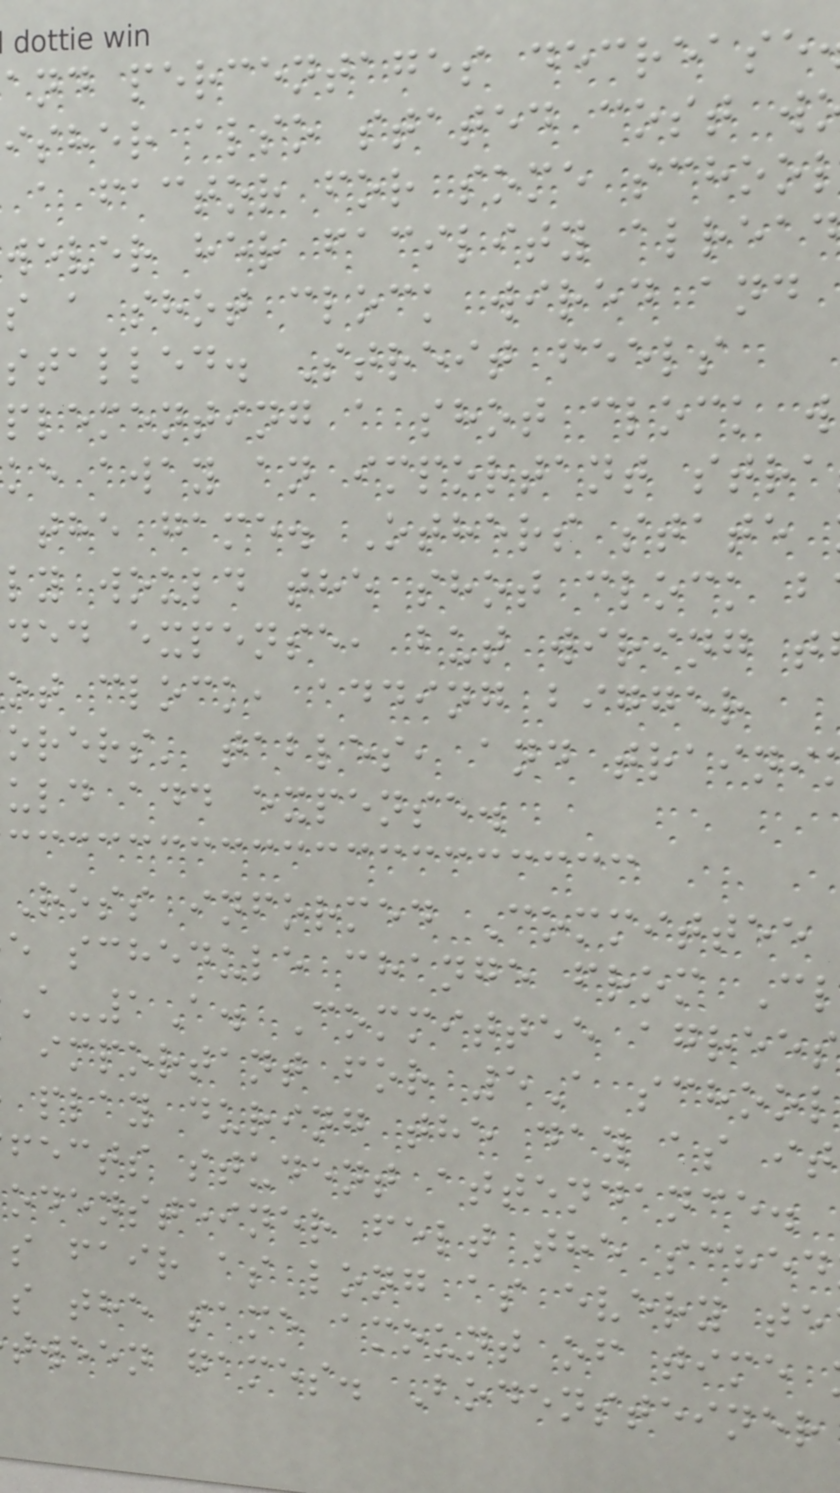and percentages decrease
isher also stated cost w
a factor for some schoo
wever her facility alread
s a shot clock wired and
stalled. Streit feels
plementing a shot clock w
ke away an important stra
the game. Others state
ly would the shot clock b
ded expense, but wiring t
ot clock, adding bigger
orers' tables, and traini
uld add expense.
Ross informed Committee
e schedule change from C
A-1A. Committee agrees
important for 5A school
play during the day as it
fects student attendance.
odensteiner felt the sched
s fair as long as every te
s the same amount of time
tween games. Bodensteiner
